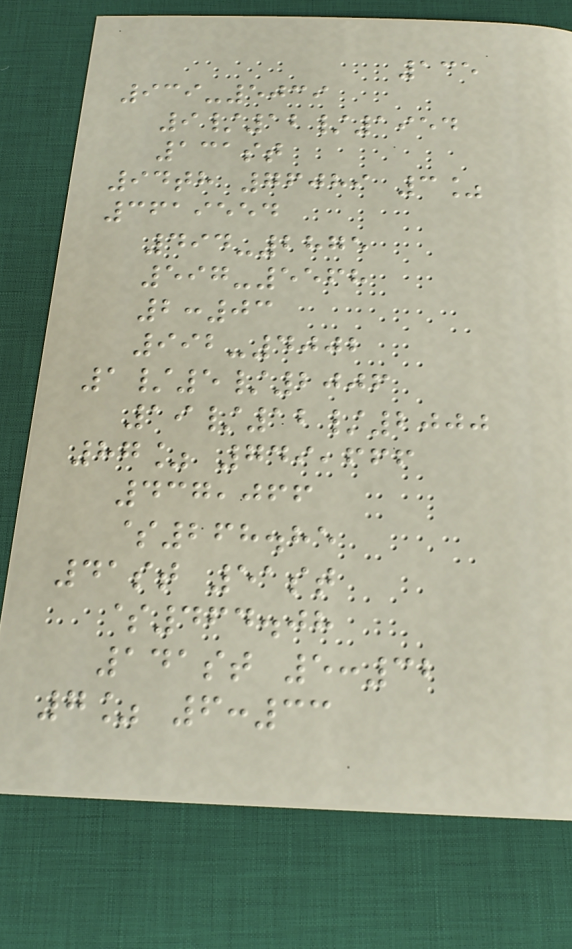135
939-5039
9/12/1954
131st
94th 76089 3%
3619554
494-2875
597-5568
2:03
992-4002
1/5/2006
19/12/2000
87% 749,666
437,066
$268.85
41st 51st
$464.08
141st 5:32
7% 6:33
